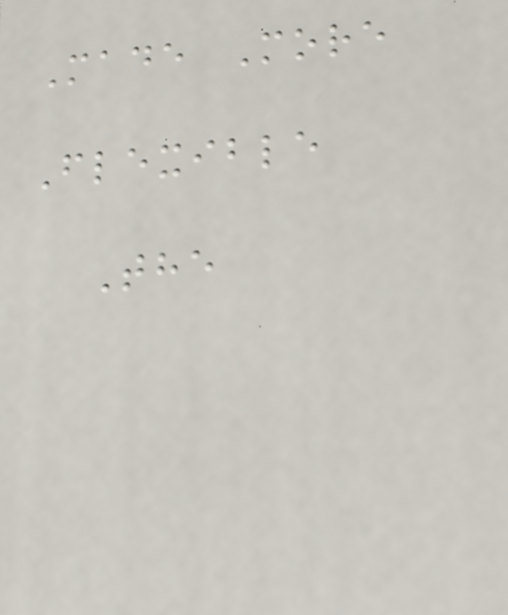Made More
Flexible
The
